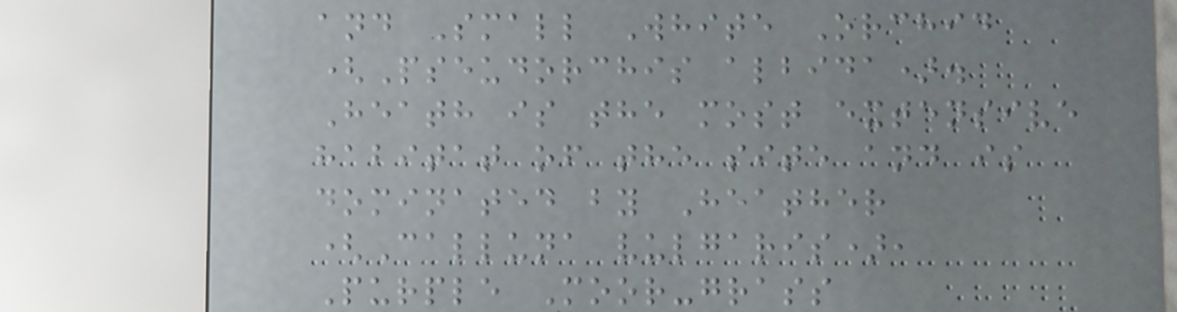and Small White Orchid
(Pseudorchis albida).
Heath is the most extensive
habitat of the site and is
dominated by Heather
(Calluna vulgaris),
Purple Moor-grass
